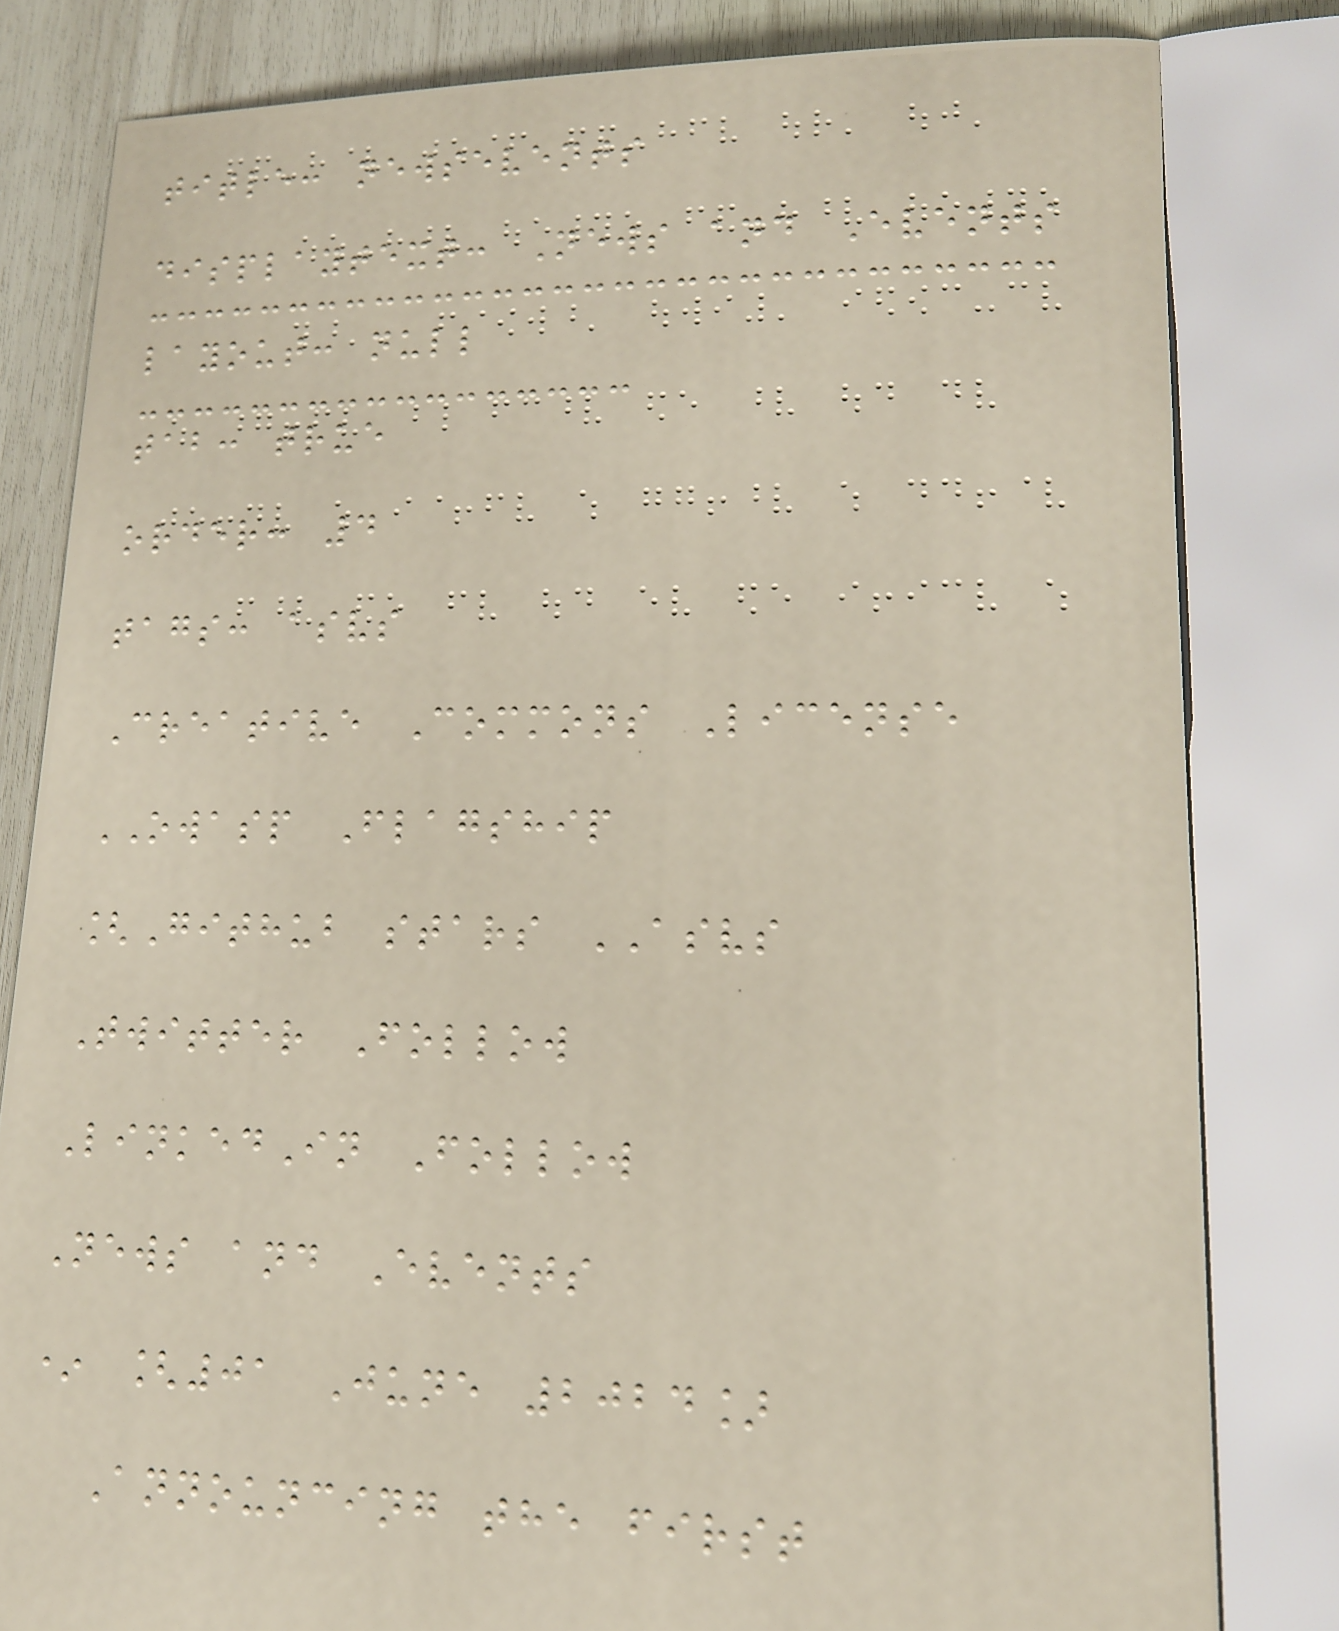title: newsevents
displaytext: News and Events
layout: null
tab: true
order: 4
tags: asvs
Creative Commons License
OWASP Flagship
[Github stars ASVS
Twitter Follow
LinkedIn Follow
News and Events
* [01 June 2024]
Announcing the first
